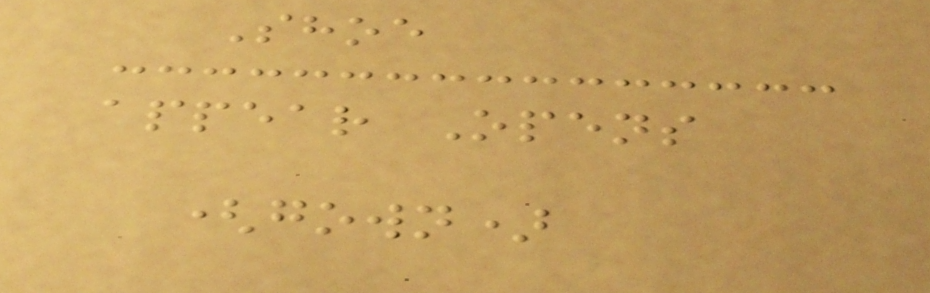Shoe
appear Opens
(gown)
